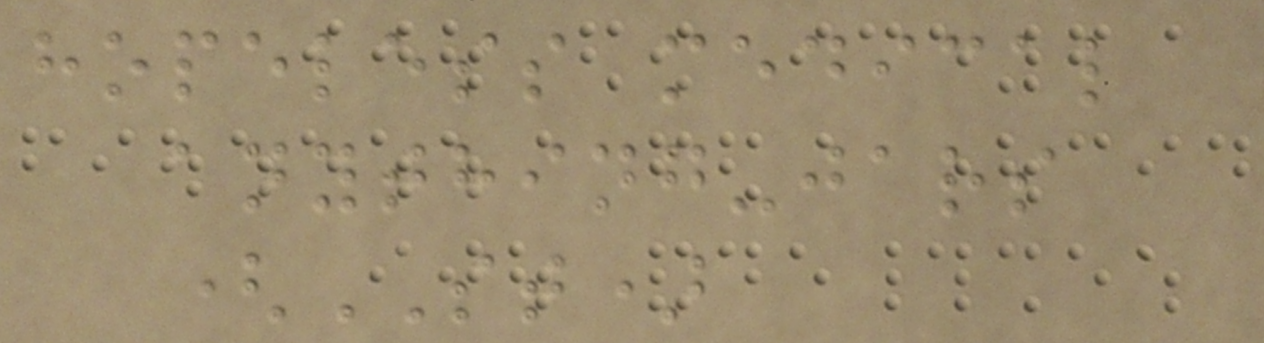hopeless medical
anything-jars
(ST)
